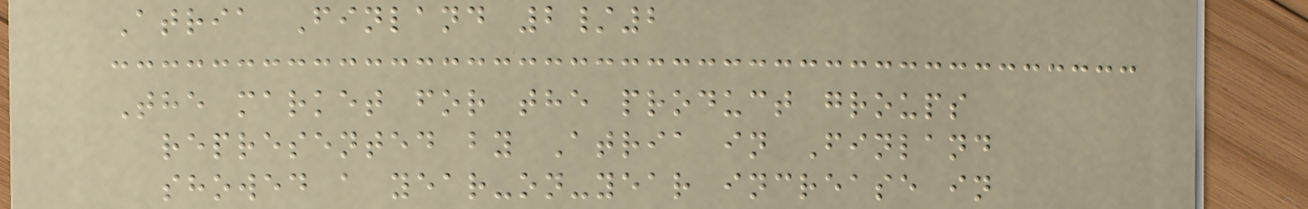Atria Finland 2/2
The market for the product groups
represented by Atria in Finland
showed a year-on-year increase in
